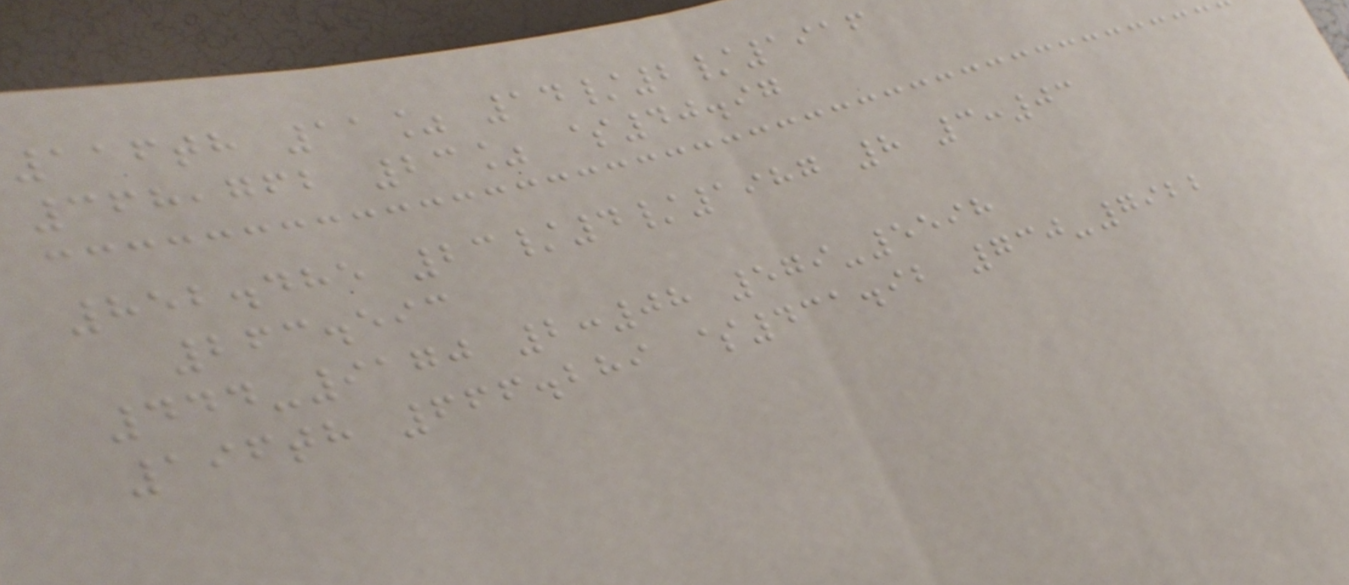116th 11% 14/2/1916
368,762 23% $40.97
852.485 23/4/1987 8 3:03
263.593
444-9170 2:08 579-5598
196th 666.289 $431.92 730-7922
